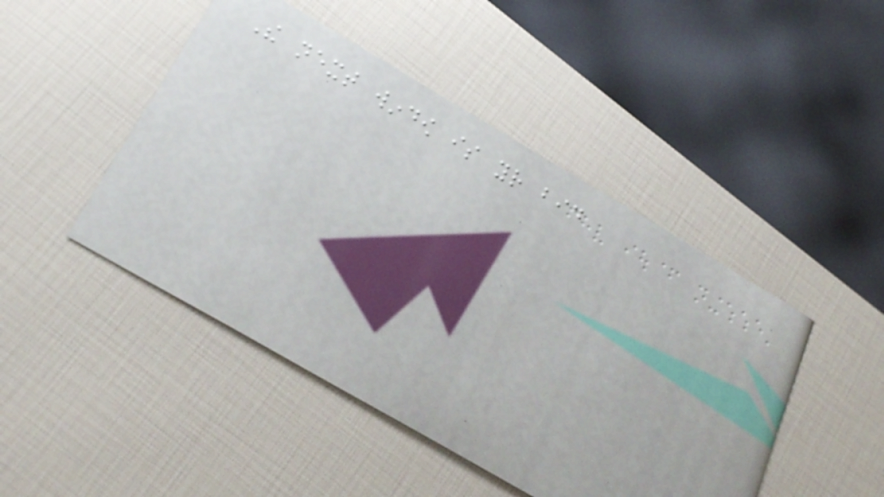The next window is your bid
